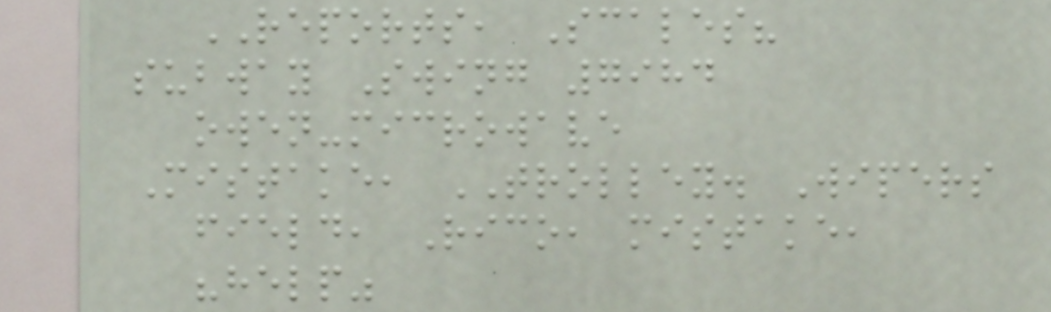REPORTS, Scales?
subway Swing 7984
owen-microwave
Mistake, TROLLEY. Wipers
field, Rico, mistake,
"help"
